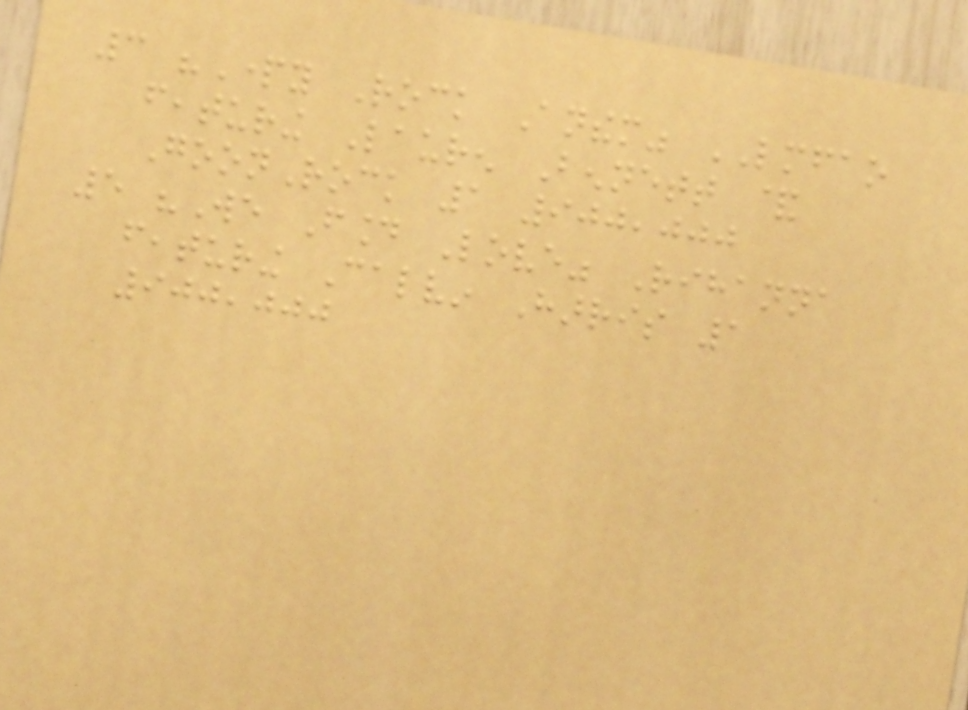3 "Party Rock Anthem" LMFAO
featuring Lauren Bennett &
GoonRock 1 900,000
5 "We Found Love" Rihanna
featuring Calvin Harris 1
900,000
